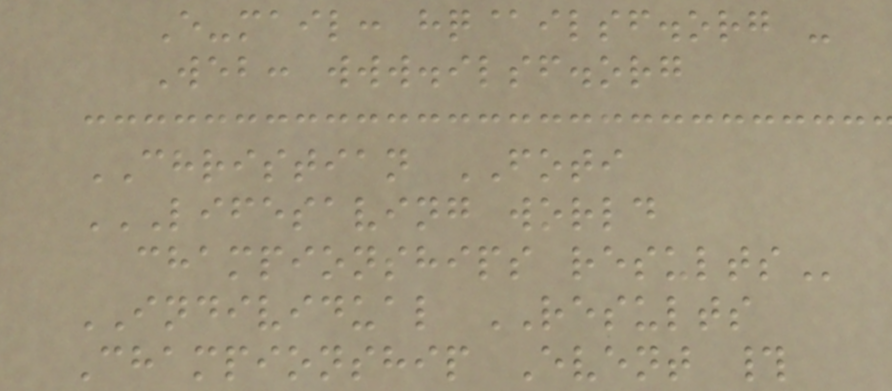E-mail: hq@ilsf.org -
Web: www.ilsf.org
CHRISTIAN FOTI
LIFESAVING WORLD
CHAMPIONSHIPS RESULTS
INDIVIDUAL RESULTS
Championship Event #
